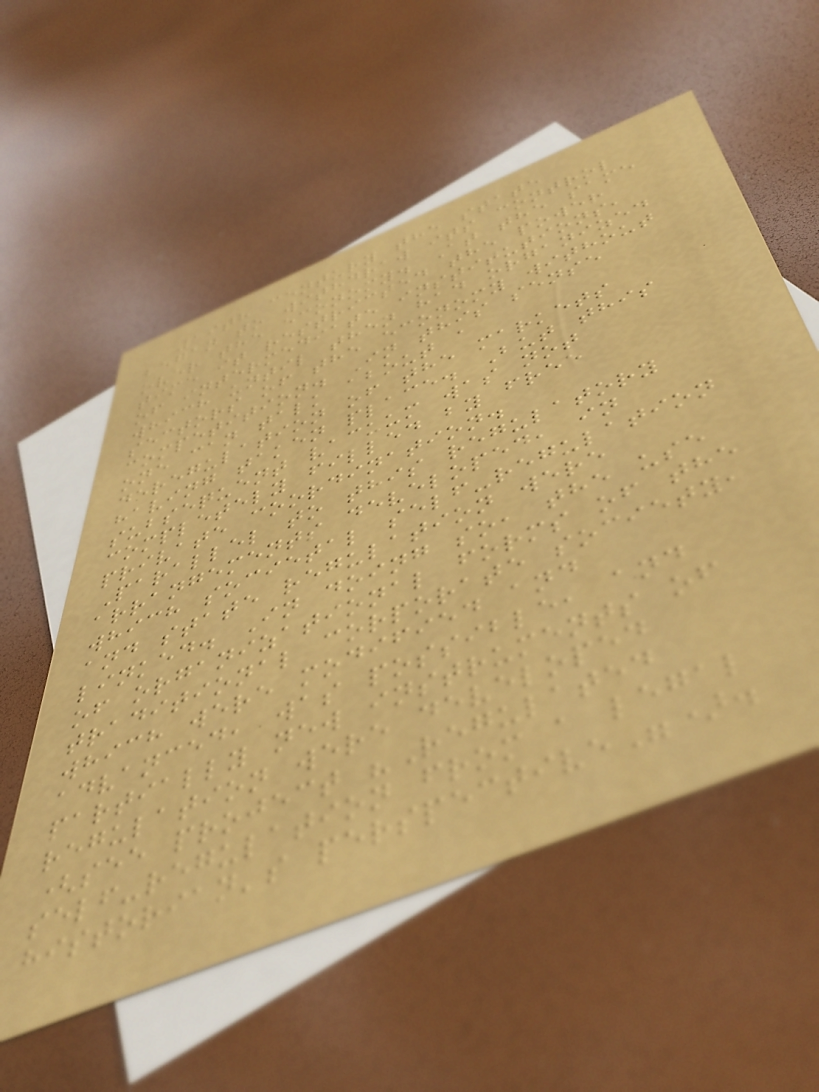19th century the state
began to withdraw its control
over the economy. At the same
time it restricted the power
of intermediate institutions,
which until then had organized
sectors of the economy without
competition. In this sense
one can talk about a
deregulation of the markets
having taken place. But this
subsequent vacuum was not
completely filled by free
private coordination.
Parallel to this regulatory
arrangements developed, in
which societal self-regulation
and state regulation were
linked. In doing so, the use
of organizational forms of the
traditional corporate society,
which were modified and
advanced, was possible, and
partially new instruments of
regulation were developed
(see project "Regulated
self-regulation from a legal
historian's perspective").
